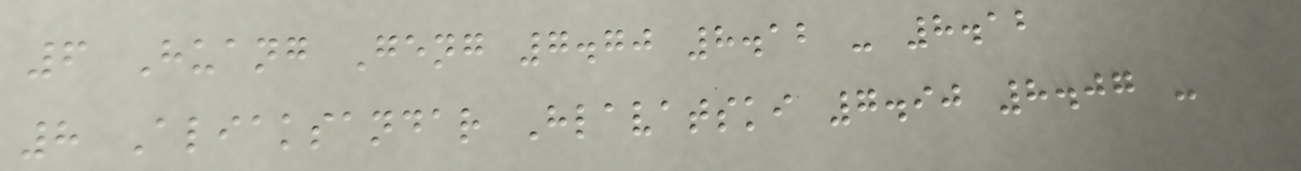6 Huang Geng 7.70 8.12 - 8.12
8 Aliaksandar Hlavatski 7.90 8.07 -
